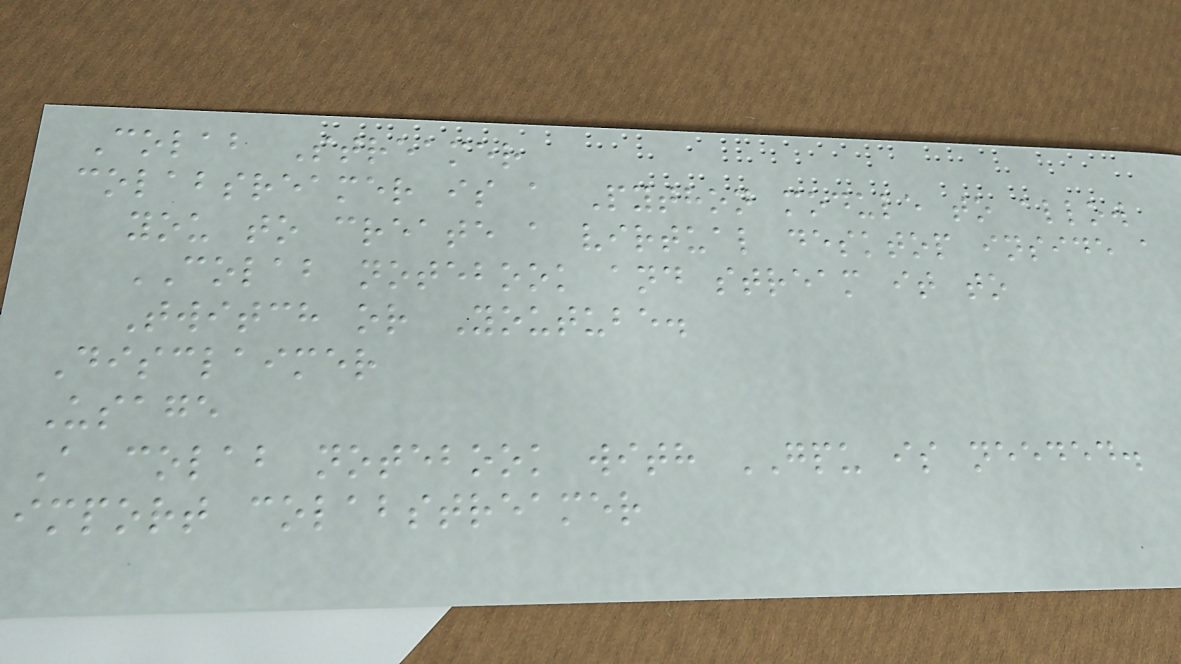Colab Streamer
colabsreamer is a Python module to allow
you to create a virtual desktop inside a
COLAB notebook and stream it to
Twitch or Youtube.
Disclaimer
Usage
A colab notebook with GPU is needed.
import colabstreamer
